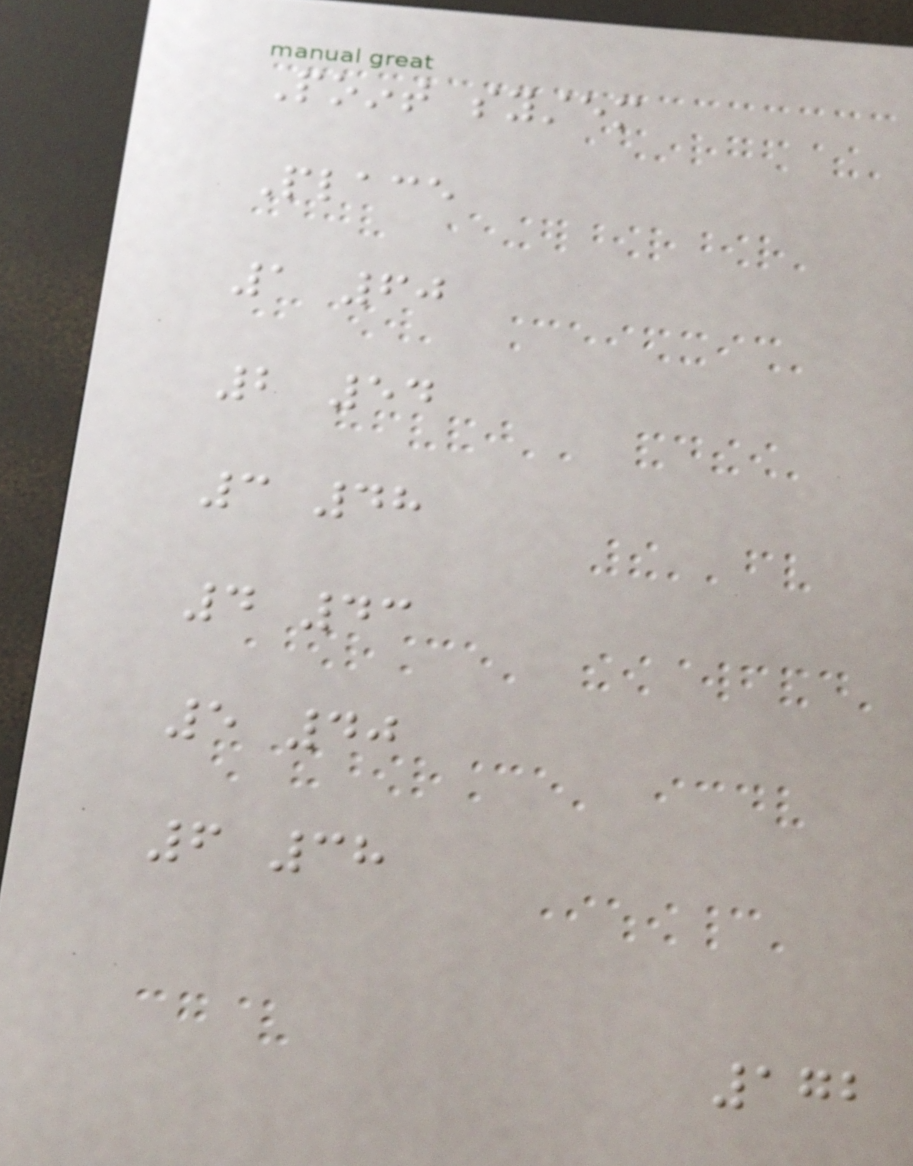Point system
Place
1 60
2 54
3 48
4 43
5 40
6 38
172
